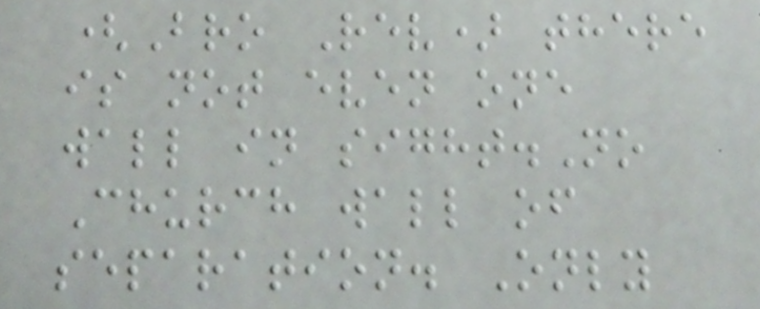(Bro Rev) there
is not even one
wall in sight.No
Church wall of
separation. Only
